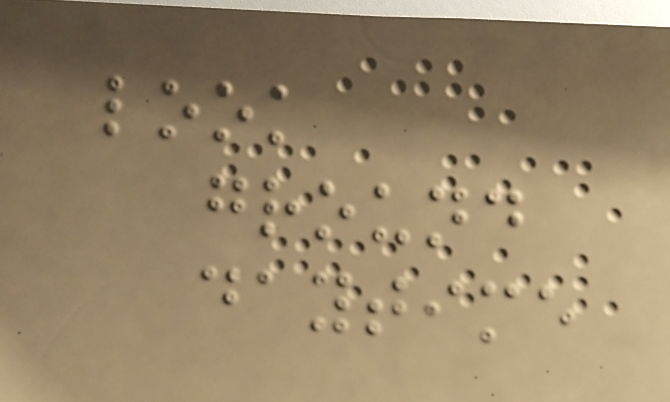look
ground
daytime
